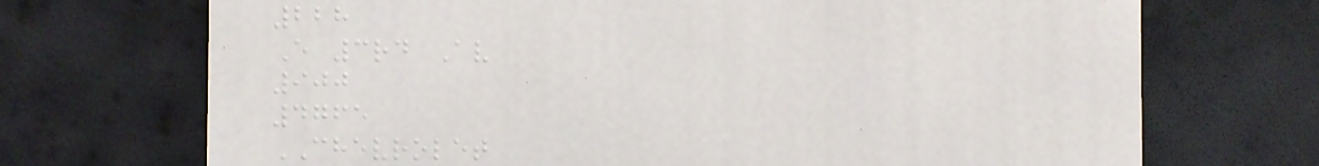228
E 3rd Av
900
4765
CHEVROLET
